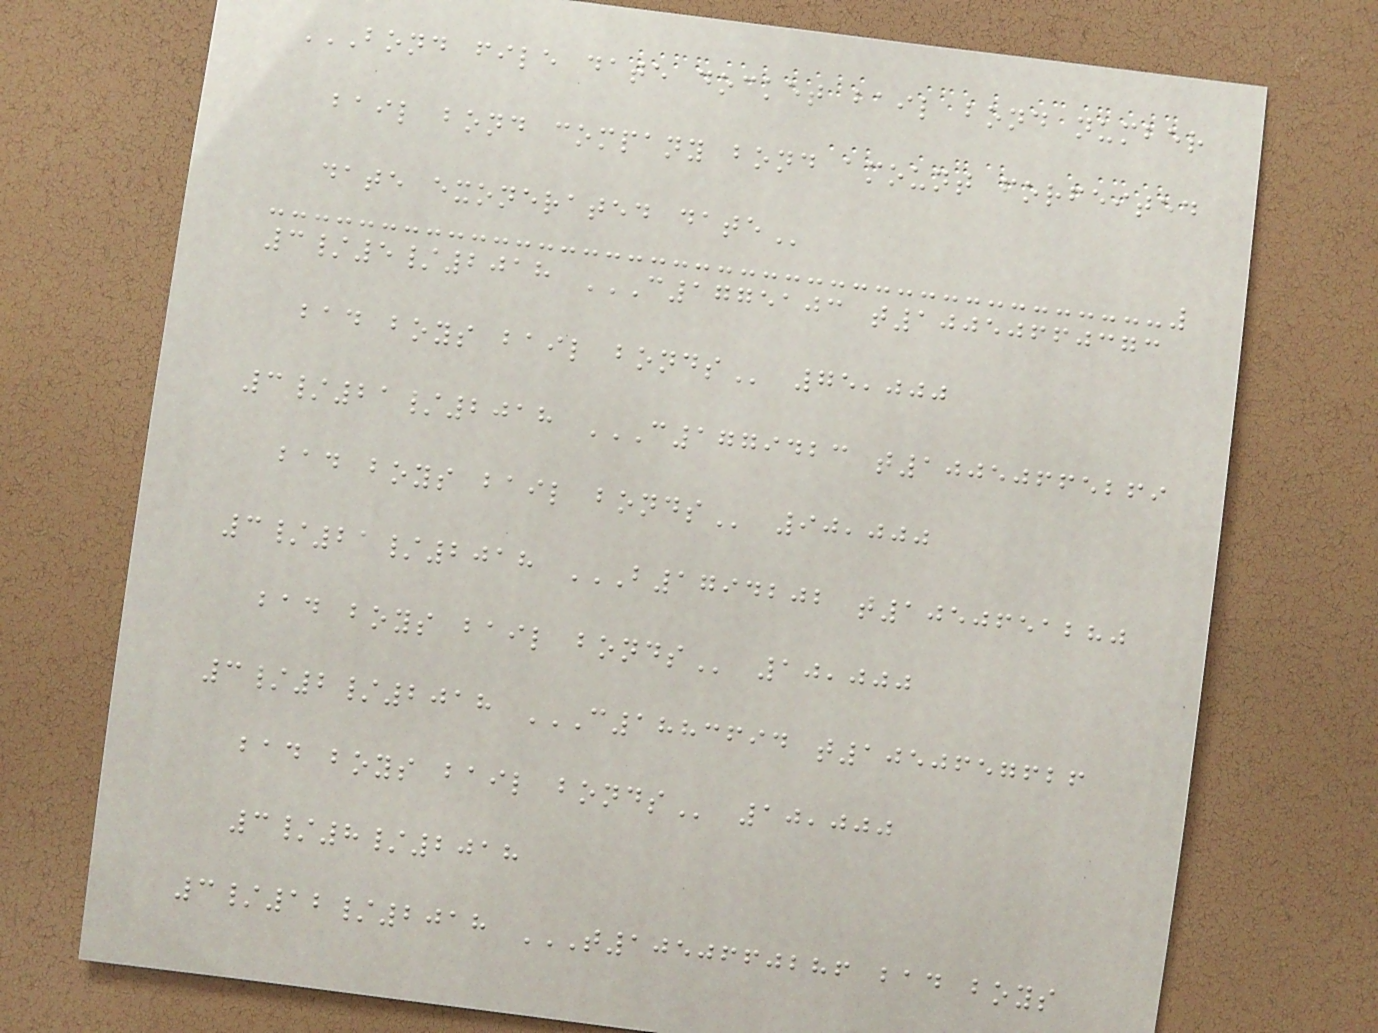BOND FILE DATE DOCKET BAIL BOND NUMBER
BAIL BOND COMPANY BOND AMOUNT FORFEITED
DATE EXONERATED DATE
3/5/2018 C1775103 T10050660373
BAD BOYS BAIL BONDS 75,000
3/21/2018 C1779423 T10050665269
BAD BOYS BAIL BONDS 90,000
3/21/2018 B1794202 T1050651280
BAD BOYS BAIL BONDS 10,000
3/2/2018 C1883694 T1050657626
BAD BOYS BAIL BONDS 10,000
3/8/2018
3/12/2018 T1050660286 BAD BOYS
